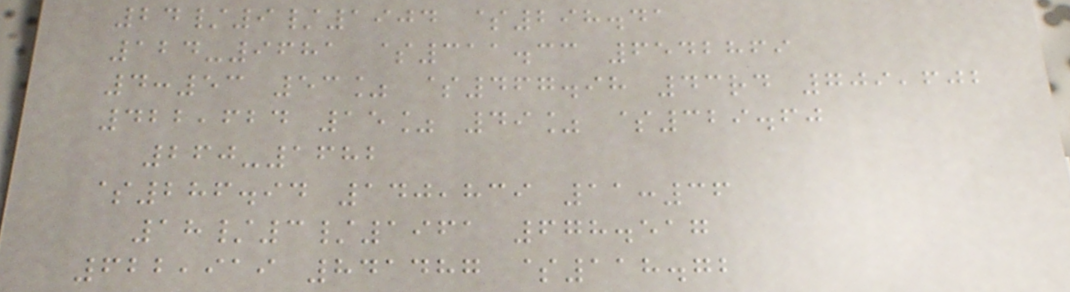24/9/1904 $298.41
124-9681 $311.33 6542869
4:53 53% $467.98 43rd 709,602
422,624 15% 49% $329.60
260-1682
$286.94 140,839 11:36
18/3/1961 678.517
622,919 841487 $118.72
